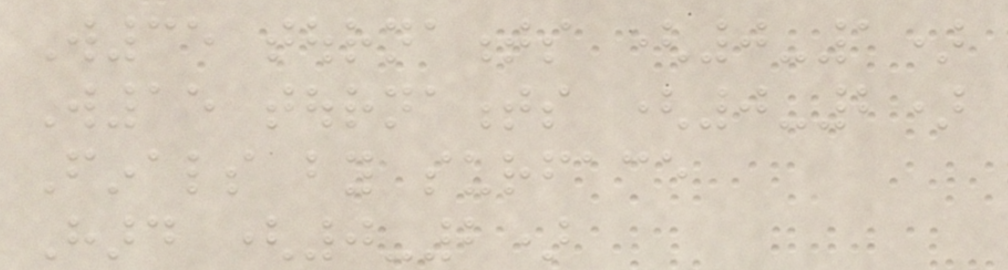W35 tournaments (0-1)
W15 tournaments (0-2)
Finals by surface
Hard (0-2)
